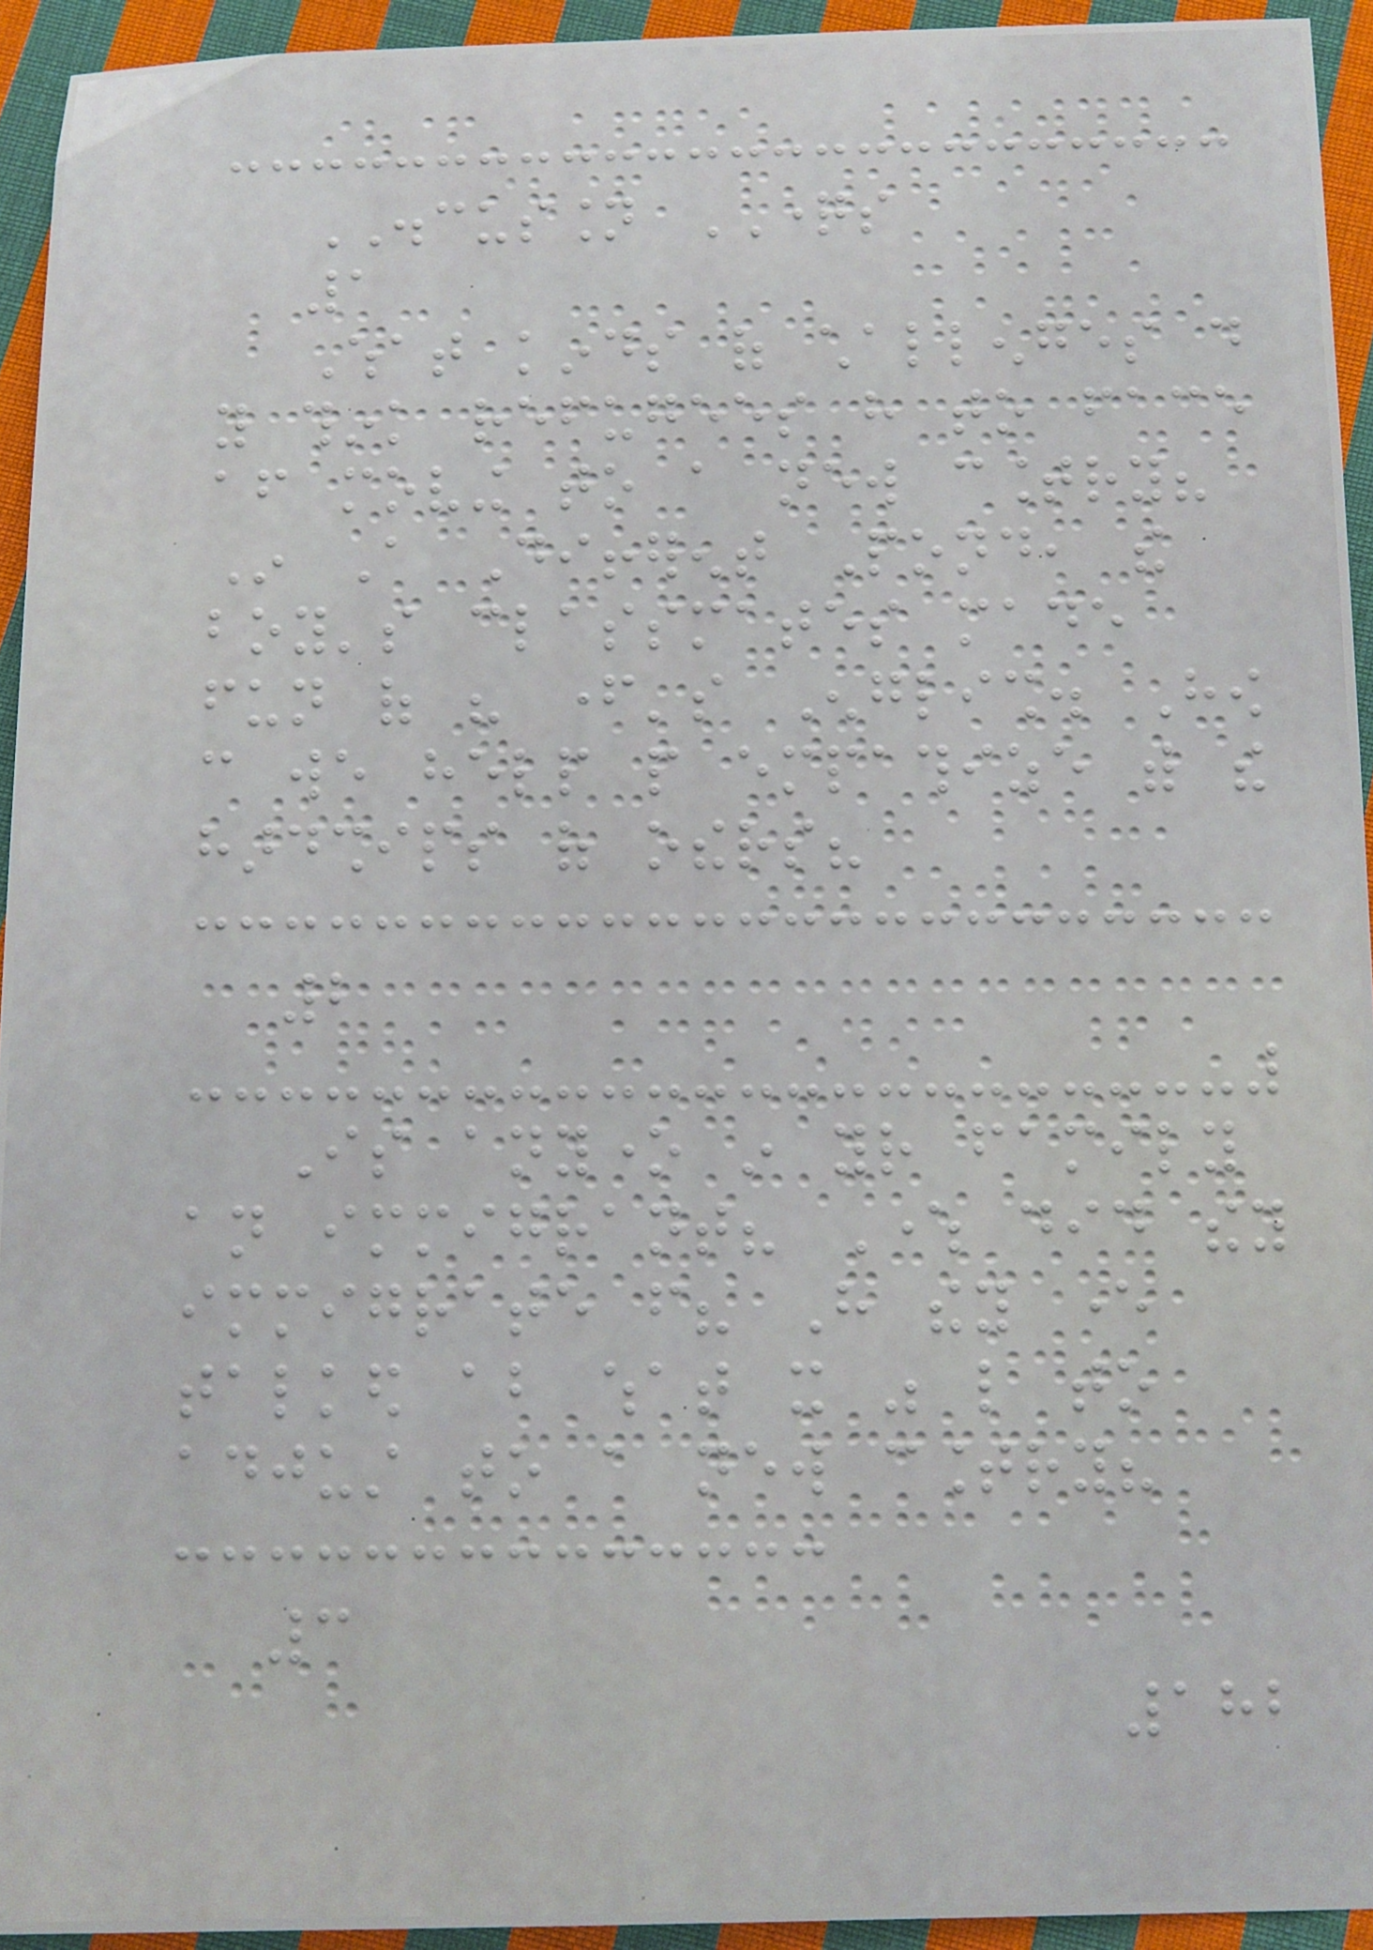DISCUSSION QUESTIONS
1
What kinds of challenges do
you think refugees have to face
after moving to a new country?
In A Different Pond, the
boy's classmates made
fun of his father's English. How
can we help people empathize with the
hardships of others?
2
Is anyone in your family
an immigrant? Where did they
immigrate from? Have they ever
talked about what it was like to
adjust to a new country?
3
182
